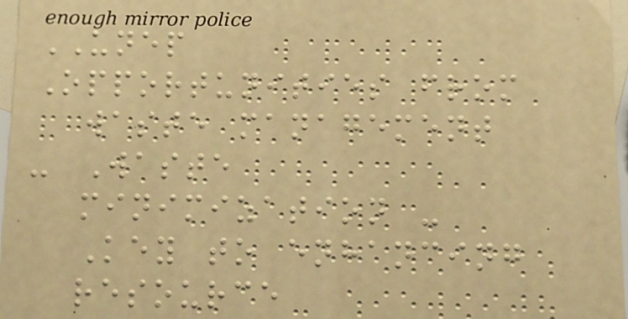UNEP
Opportunities from
waste management
- Waste
minimization -
Key to enhancing
resource
